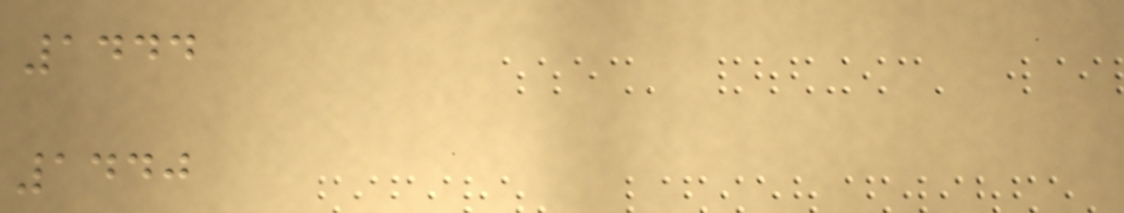1444
1440
